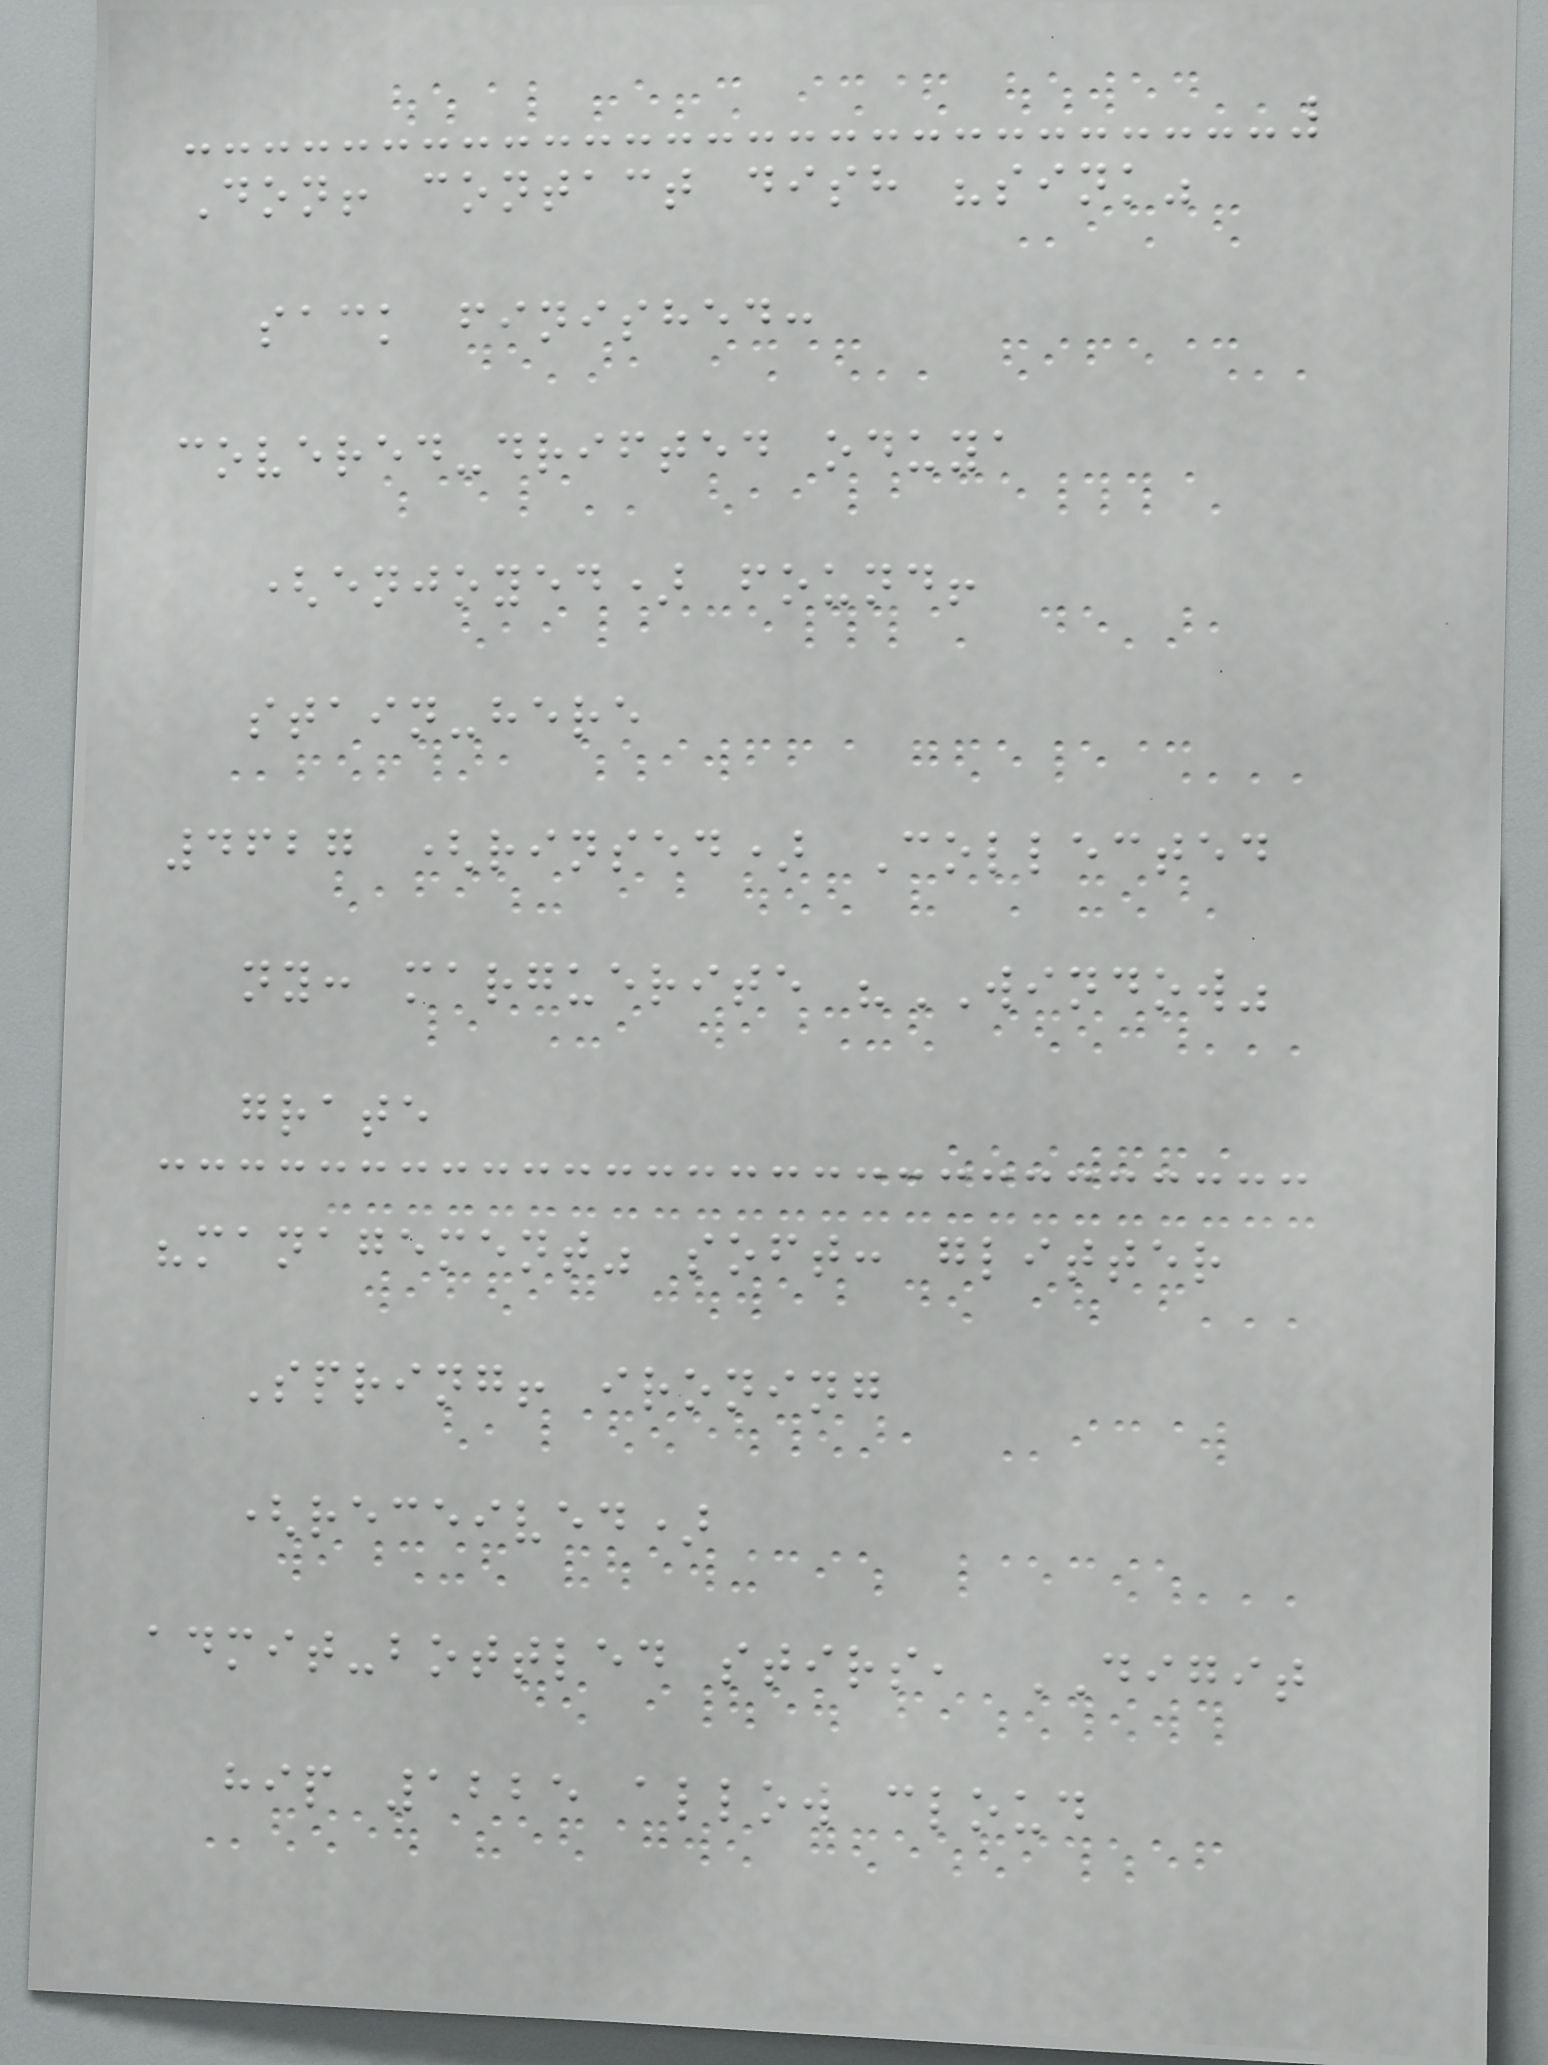Don! contact dish "sink"
sack finished:
covered-drifted oduya
(enjoyed) found!
stain-here
4627 (rinsed) Collected
ny: marguerite "WINDOW"
grate
"management" soft: glitter
Spring! ironing
(received)
admit-bottled stirs, DIGIT
hip 1225 allow cloud
